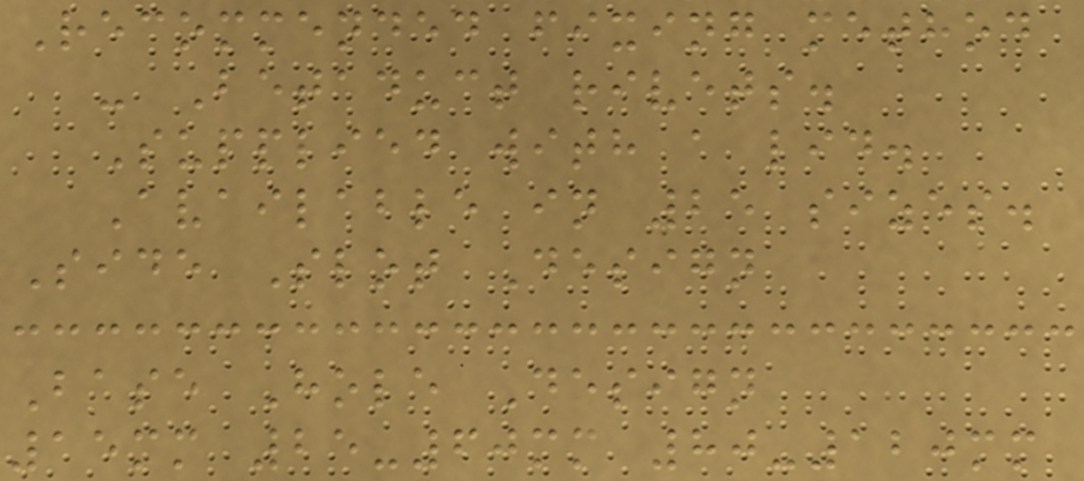Recommended fixing method
- Betaduct rivets.
Supplied with a lid.
Available in 25 sizes.
Side Slot Design
Base Hole Design
15mm 25-60mm 80-120mm
